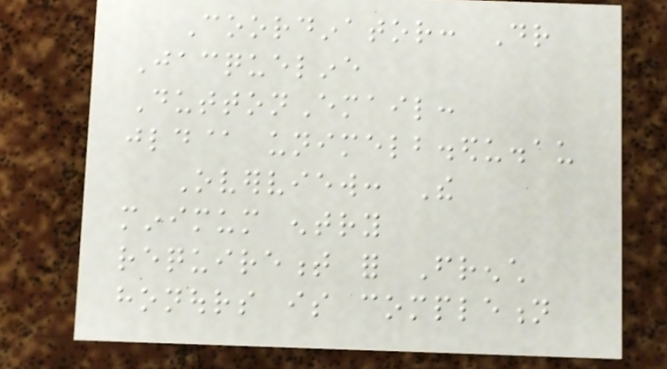Coordinator: Dr
Jacqueline
DuttonEmail:
jld@ unimelb.edu.au
Overview: The
minimum entry
requirement for French
honours is completion
